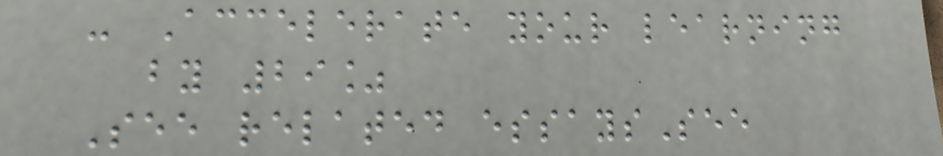- Accelerate your learning
by 29%
See related essaysSee
